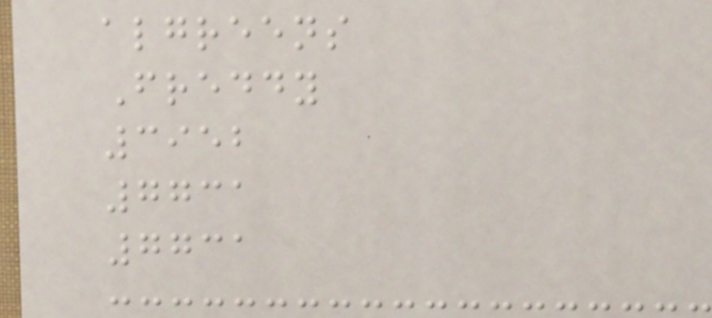algreens
Freddy
3952
7731
7731
